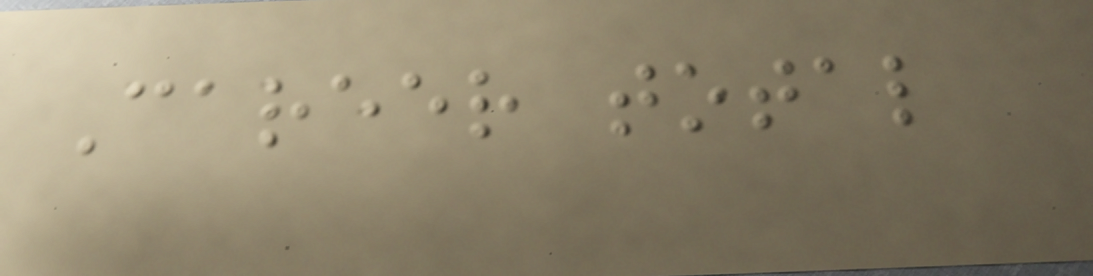Career total
